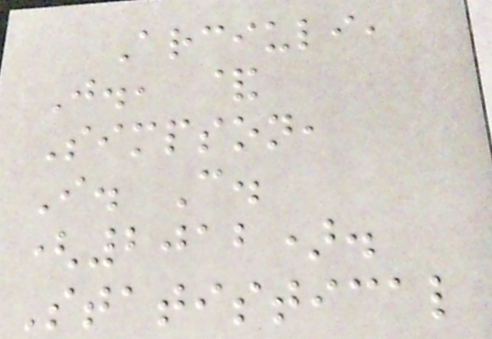Arciuli,
J., &
Simpson,
I. C.
(2012).
Statistical
